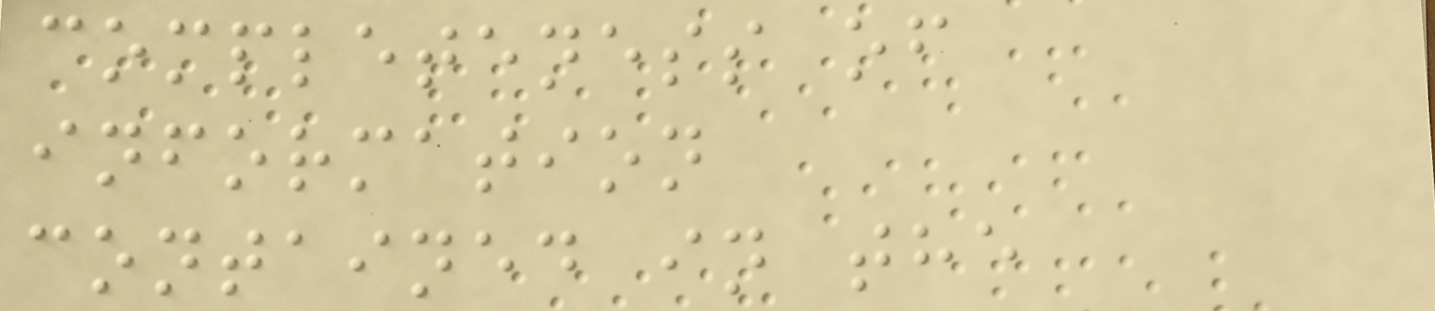completeness of
information
contained in the
